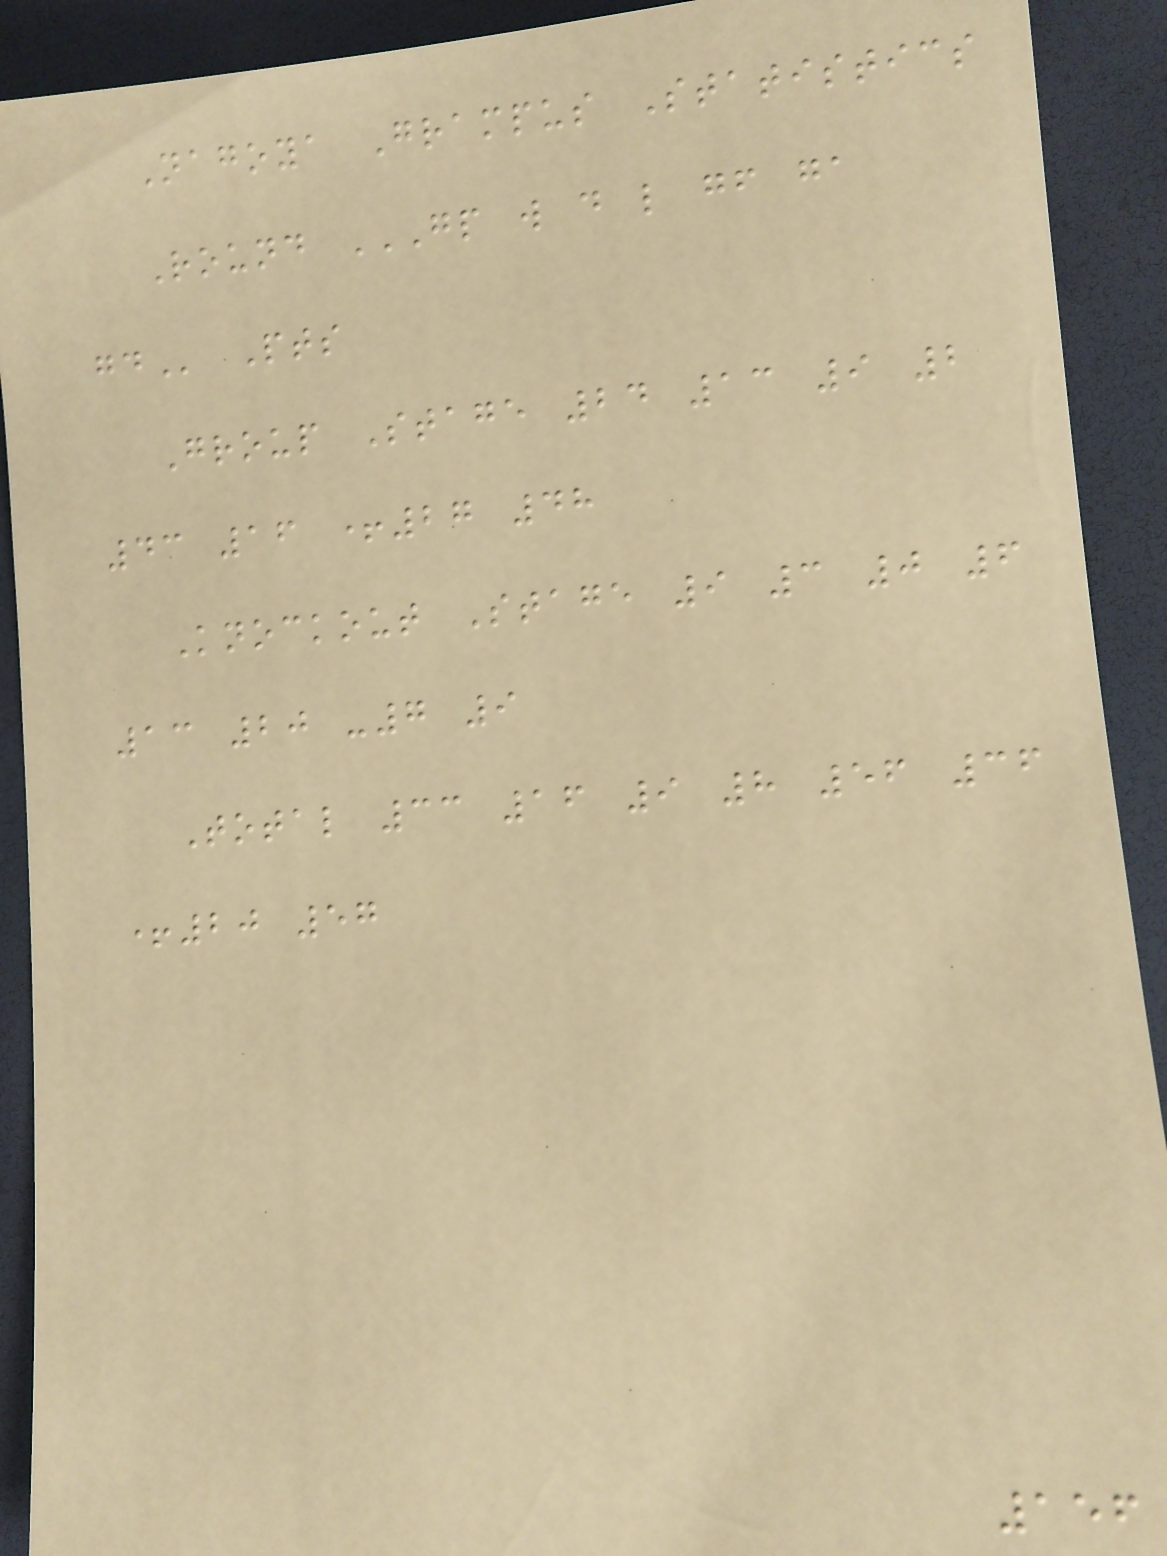Nagoya Grampus Statistics
Round GP W D L GF GA
GD Pts
Group Stage 24 13 9 2
43 16 +27 48
Knockout Stage 9 3 0 6
13 20 -7 9
Total 33 16 9 8 56 36
+20 57
156
